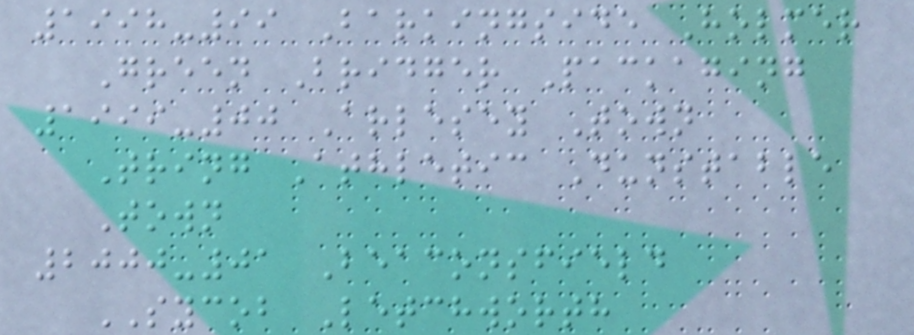1998-99 Barkingside Holmer
Green Bridger Packaging
1999-00 Arlesey Town
Tring Athletic Dunstable
Town
2000-01 Beaconsfield
SYCOB Letchworth
